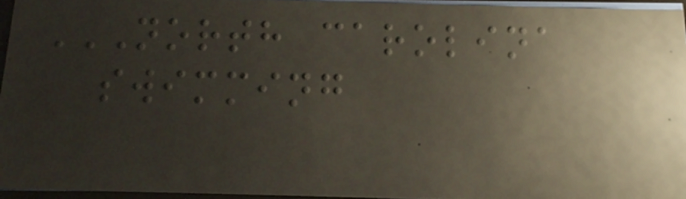NORTH CAROLINA
SWIMMING
